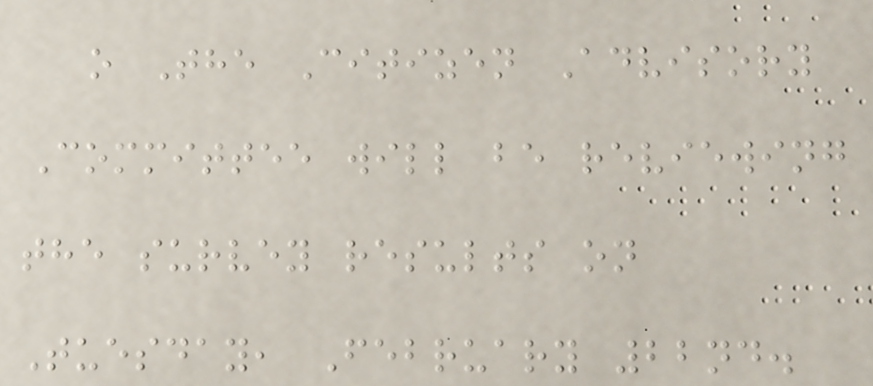o The Citizen Advisory
Committee will be reviewing
the survey results on
Tuesday, February 22nd.
